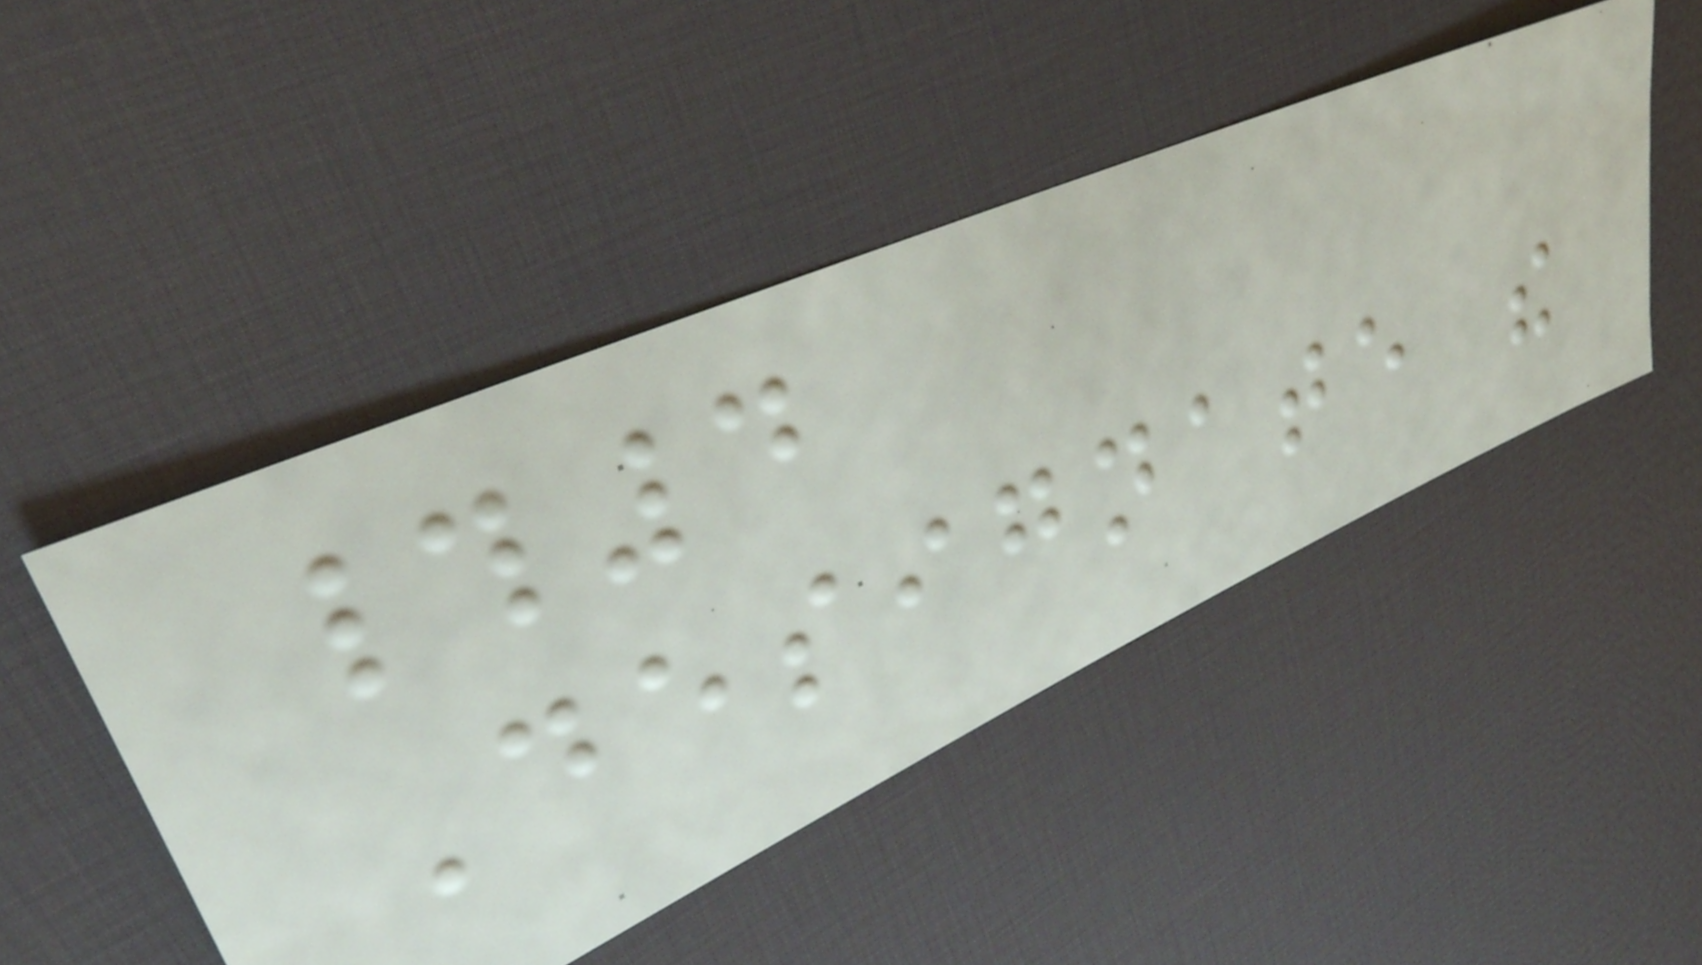#4
Designate the
